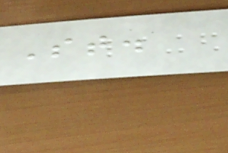St.
